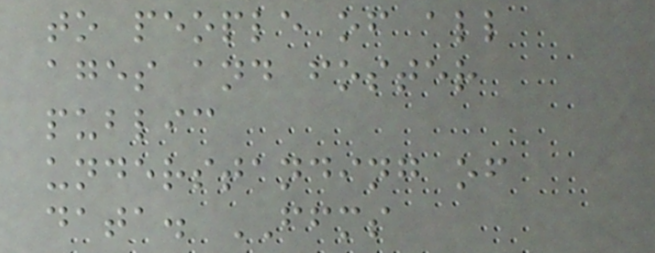to people of all
ages and foster
public
understanding of
data. FFMS
